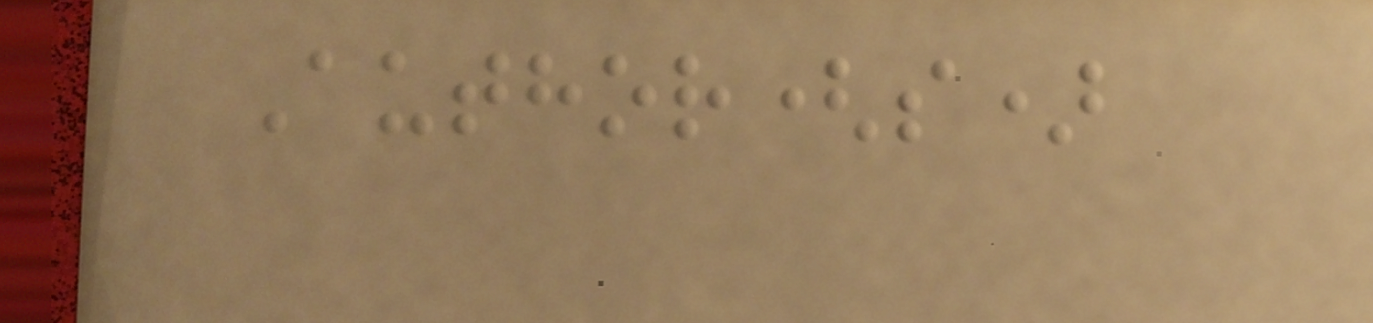Author(s)
